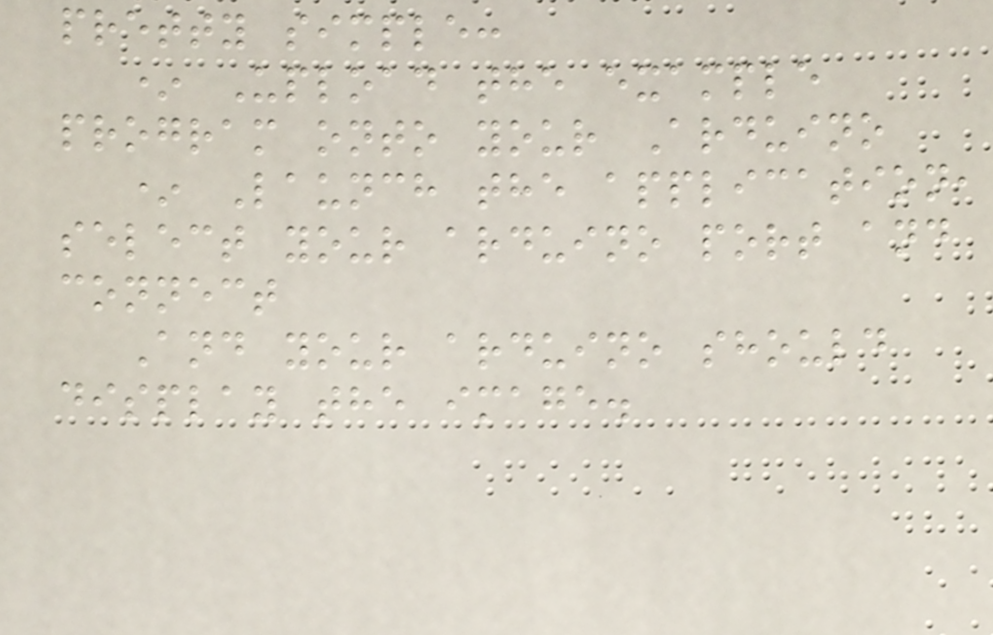pretty simple:
* Upload the example
program onto your Arduino
* Launch the application,
select your arduino port and
connect
And your arduino should
display the image.
